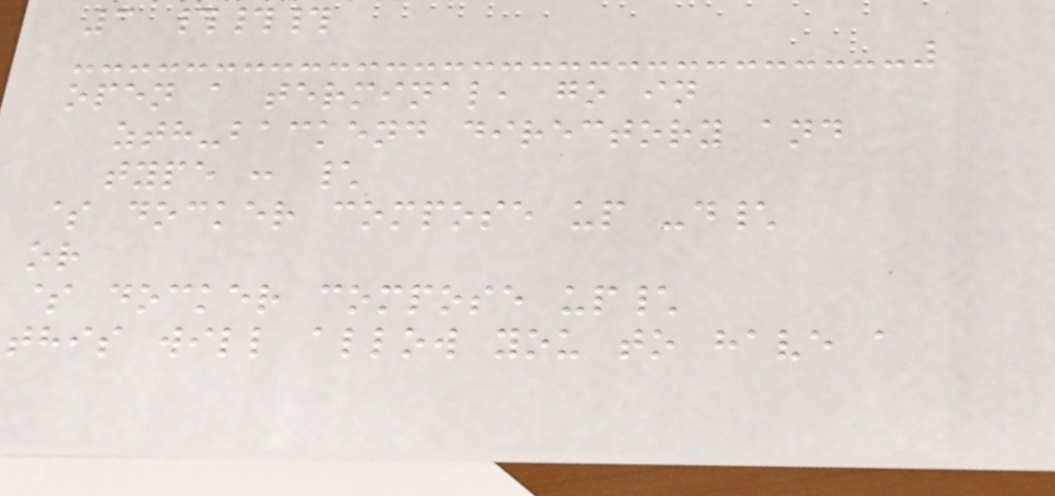3 ###
open a terminal, go in
zth-backend directory and
type : \
$ docker compose up -d\
or
$ docker compose up\
this will allow you to have a
